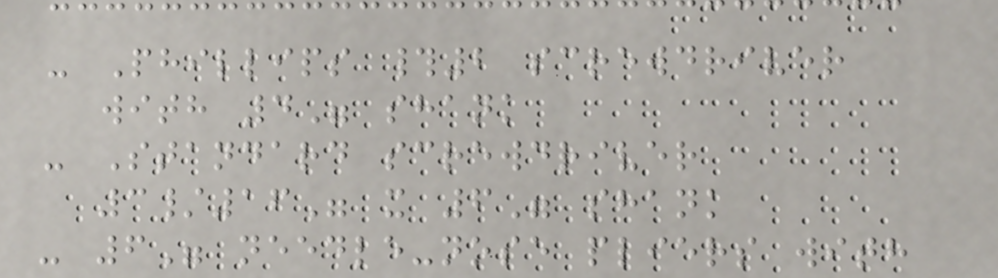- Phillips #2 screwdriver
with 4" shank
- Standard screwdriver
3/16" x 6" shank
- 6" needle-nose pliers with
